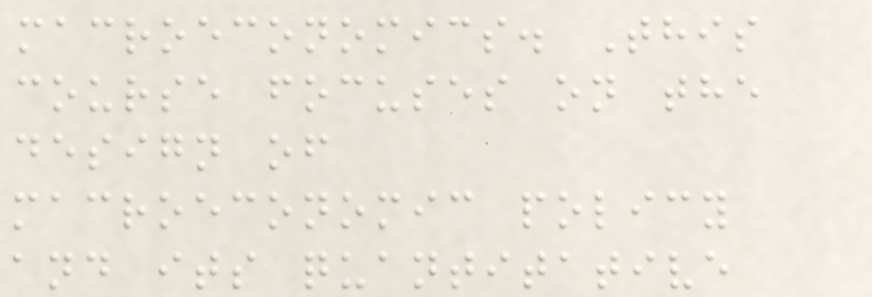macroeconomics. This
course focuses on the
design of
macroeconomic policy
and its quantitative
